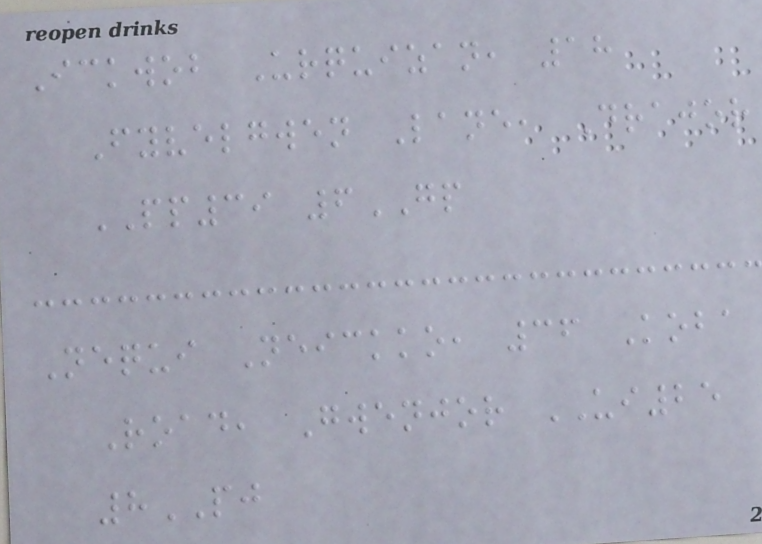Ickwob Urquizan, 18
Fyvelgwen Lane, Drajor
PP39 6GP
Nequi Neickko, 36 Koba
Road, Gwenjor UI25
8PJ
